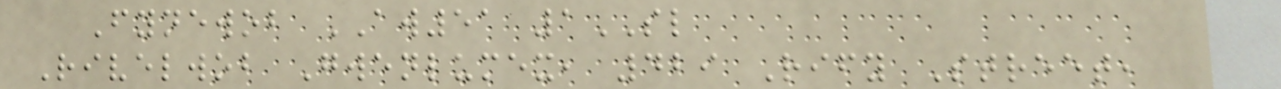Fynewob AW51 1SL
Rivelwob Gwenlumex, 429 Rify Street,
